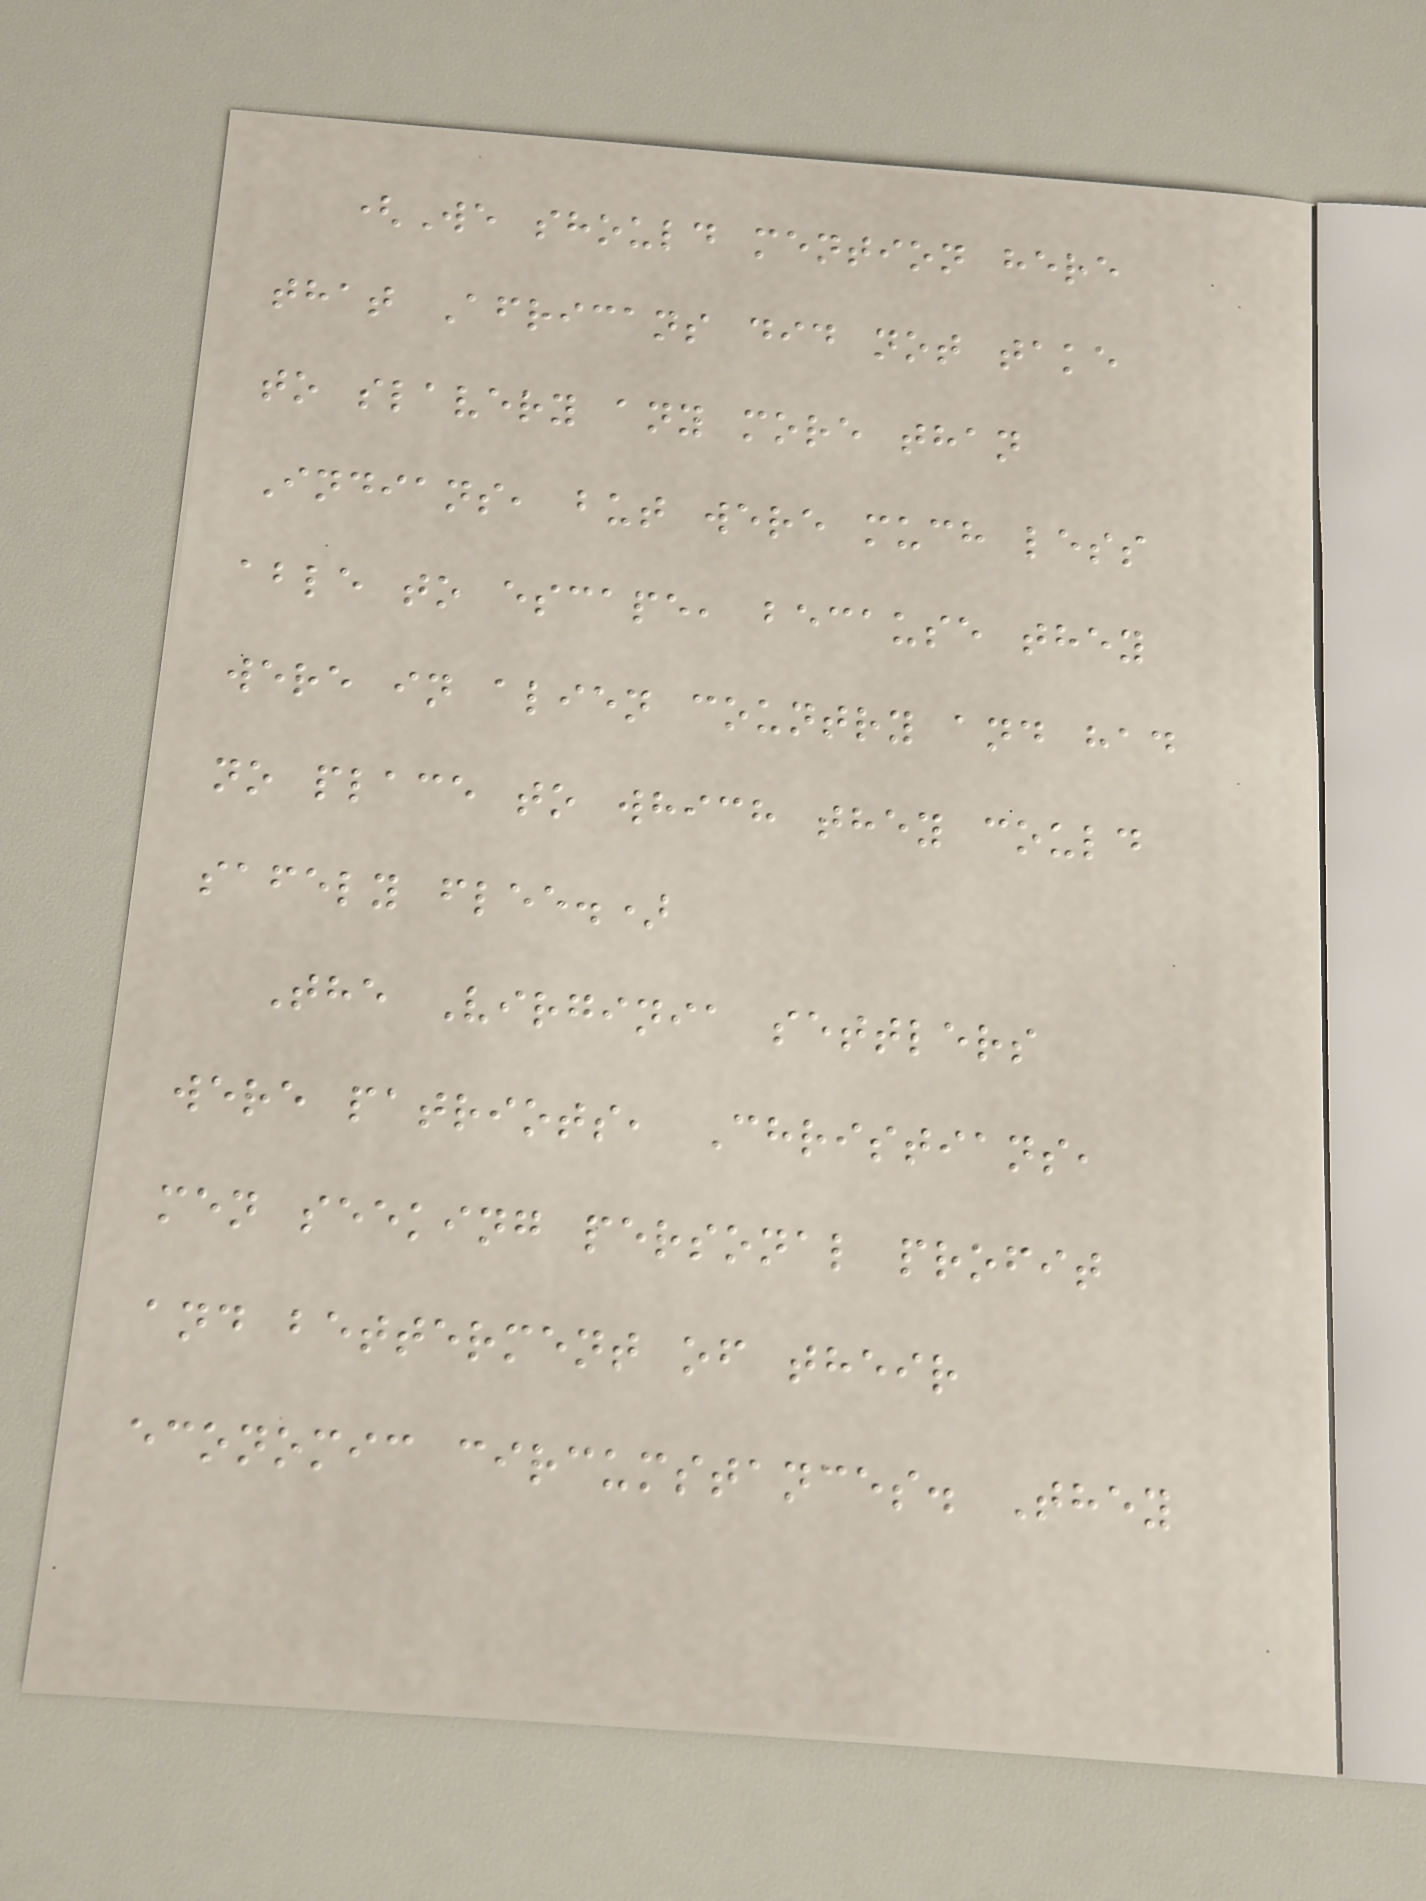(We should mention here
that Africans did not take
to slavery any more than
Indians, but were much less
able to escape, because they
were in alien country and had
no place to which they could
safely flee.)
The Virginia settlers
were patriots, Christians,
men seeking personal profit
and betterment of their
economic circumstances. They
